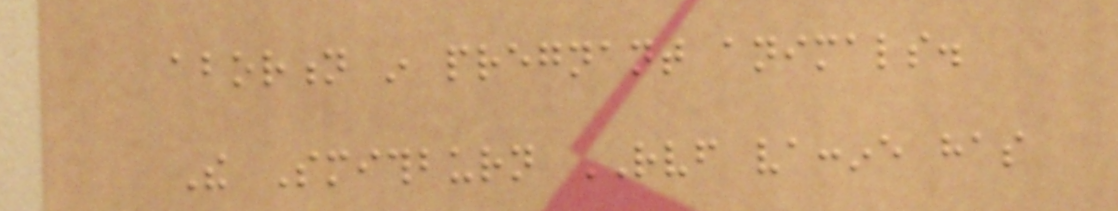abortion in pregnant animals.
The Smithburn RVF vaccine has
